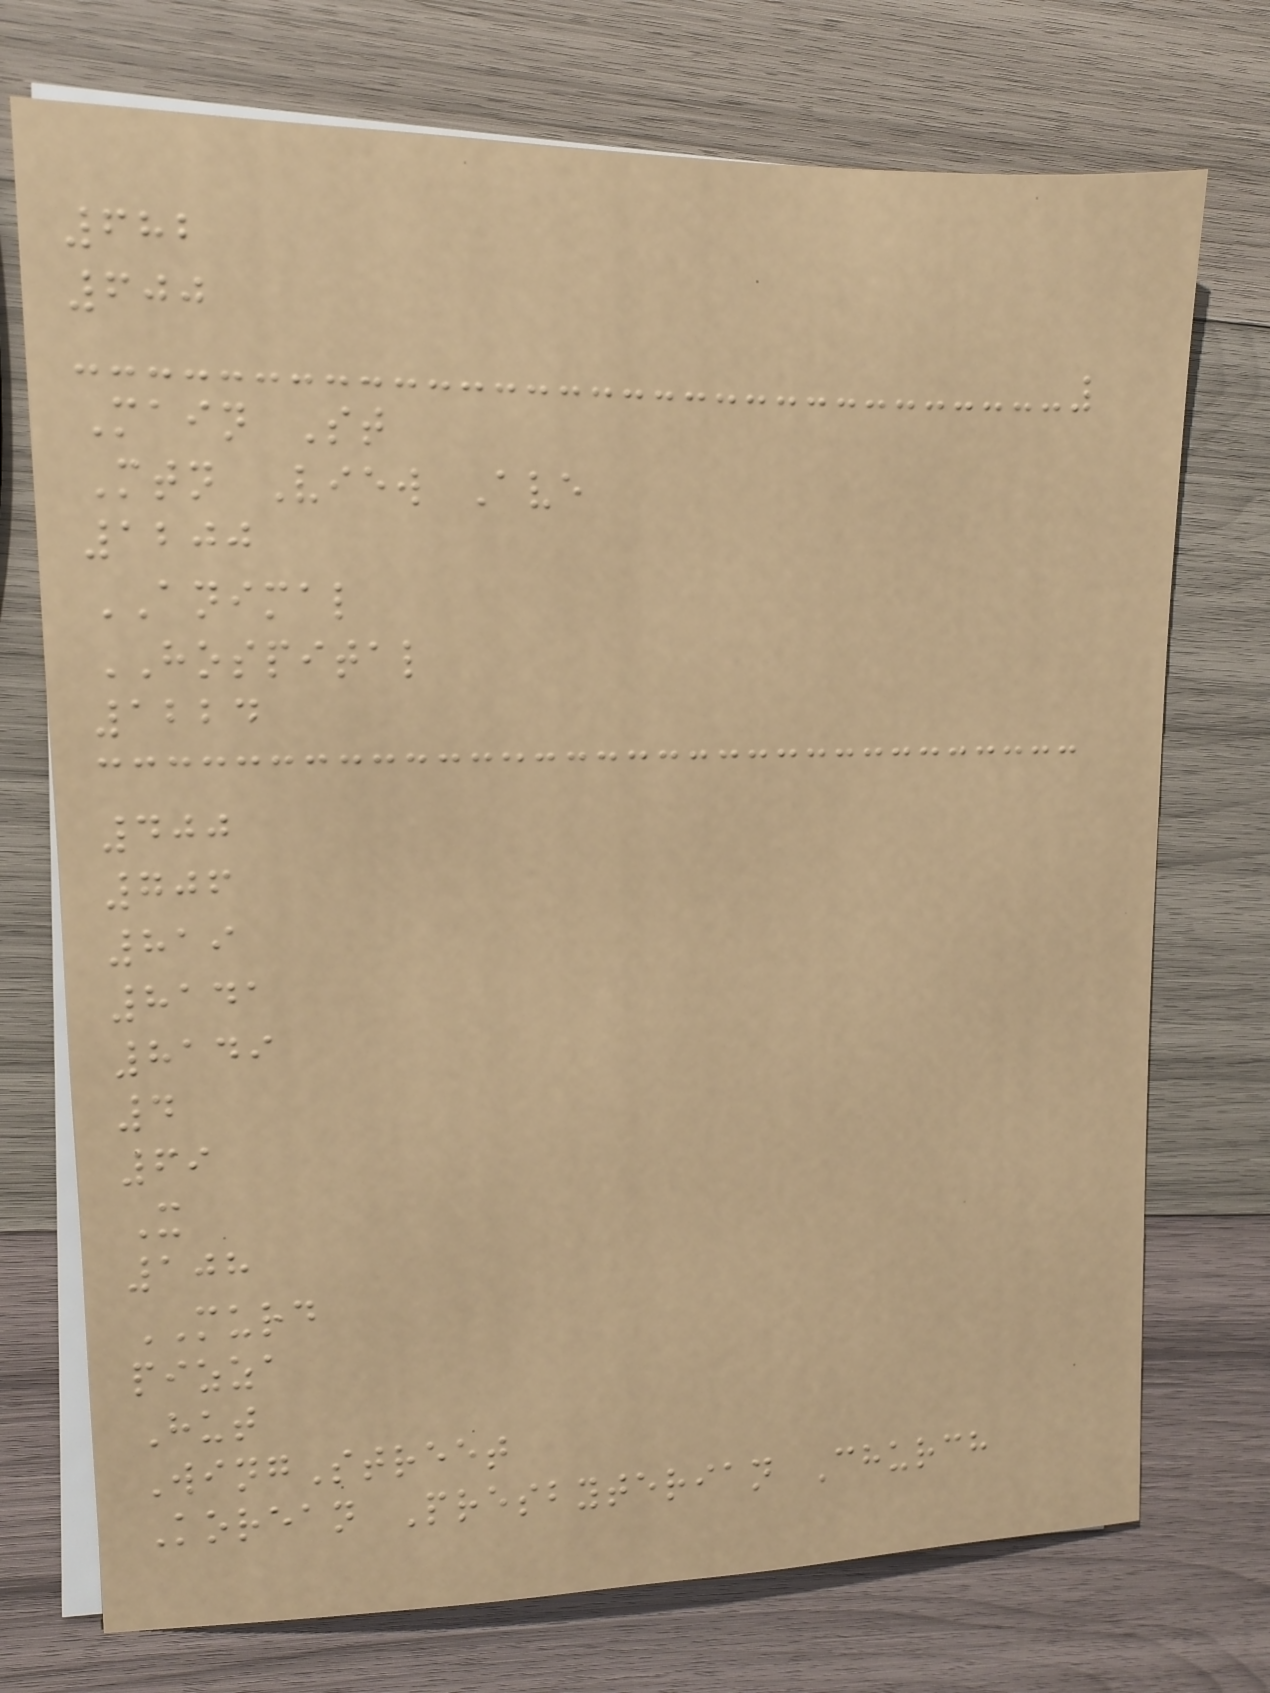682
600
Main St
Mtn View Ave
1200
ANIMAL
HOSPITAL
1224
400
706
819
8141
8149
4
69
X
108
MURD
pizza
Hut
WingStreet
Korean Presbyterian Church
